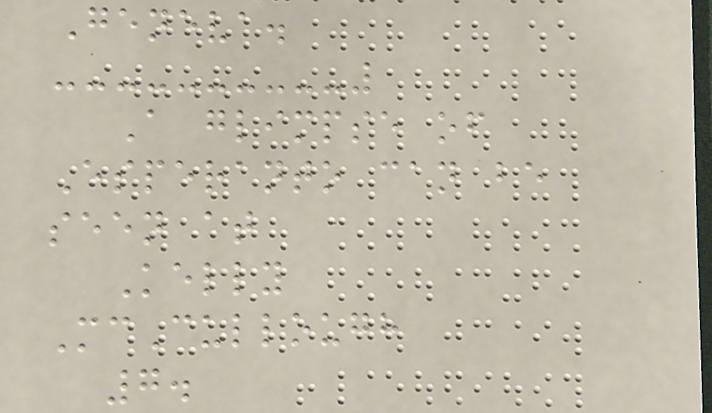Geneva.
A glimpse of
Esperanto can be
seen at
Kelly
McCullough
7.
